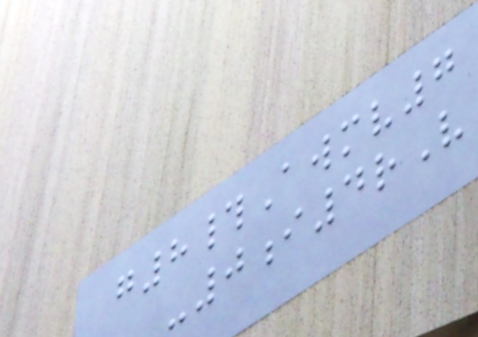g8#Awmv7
-0i4rV
